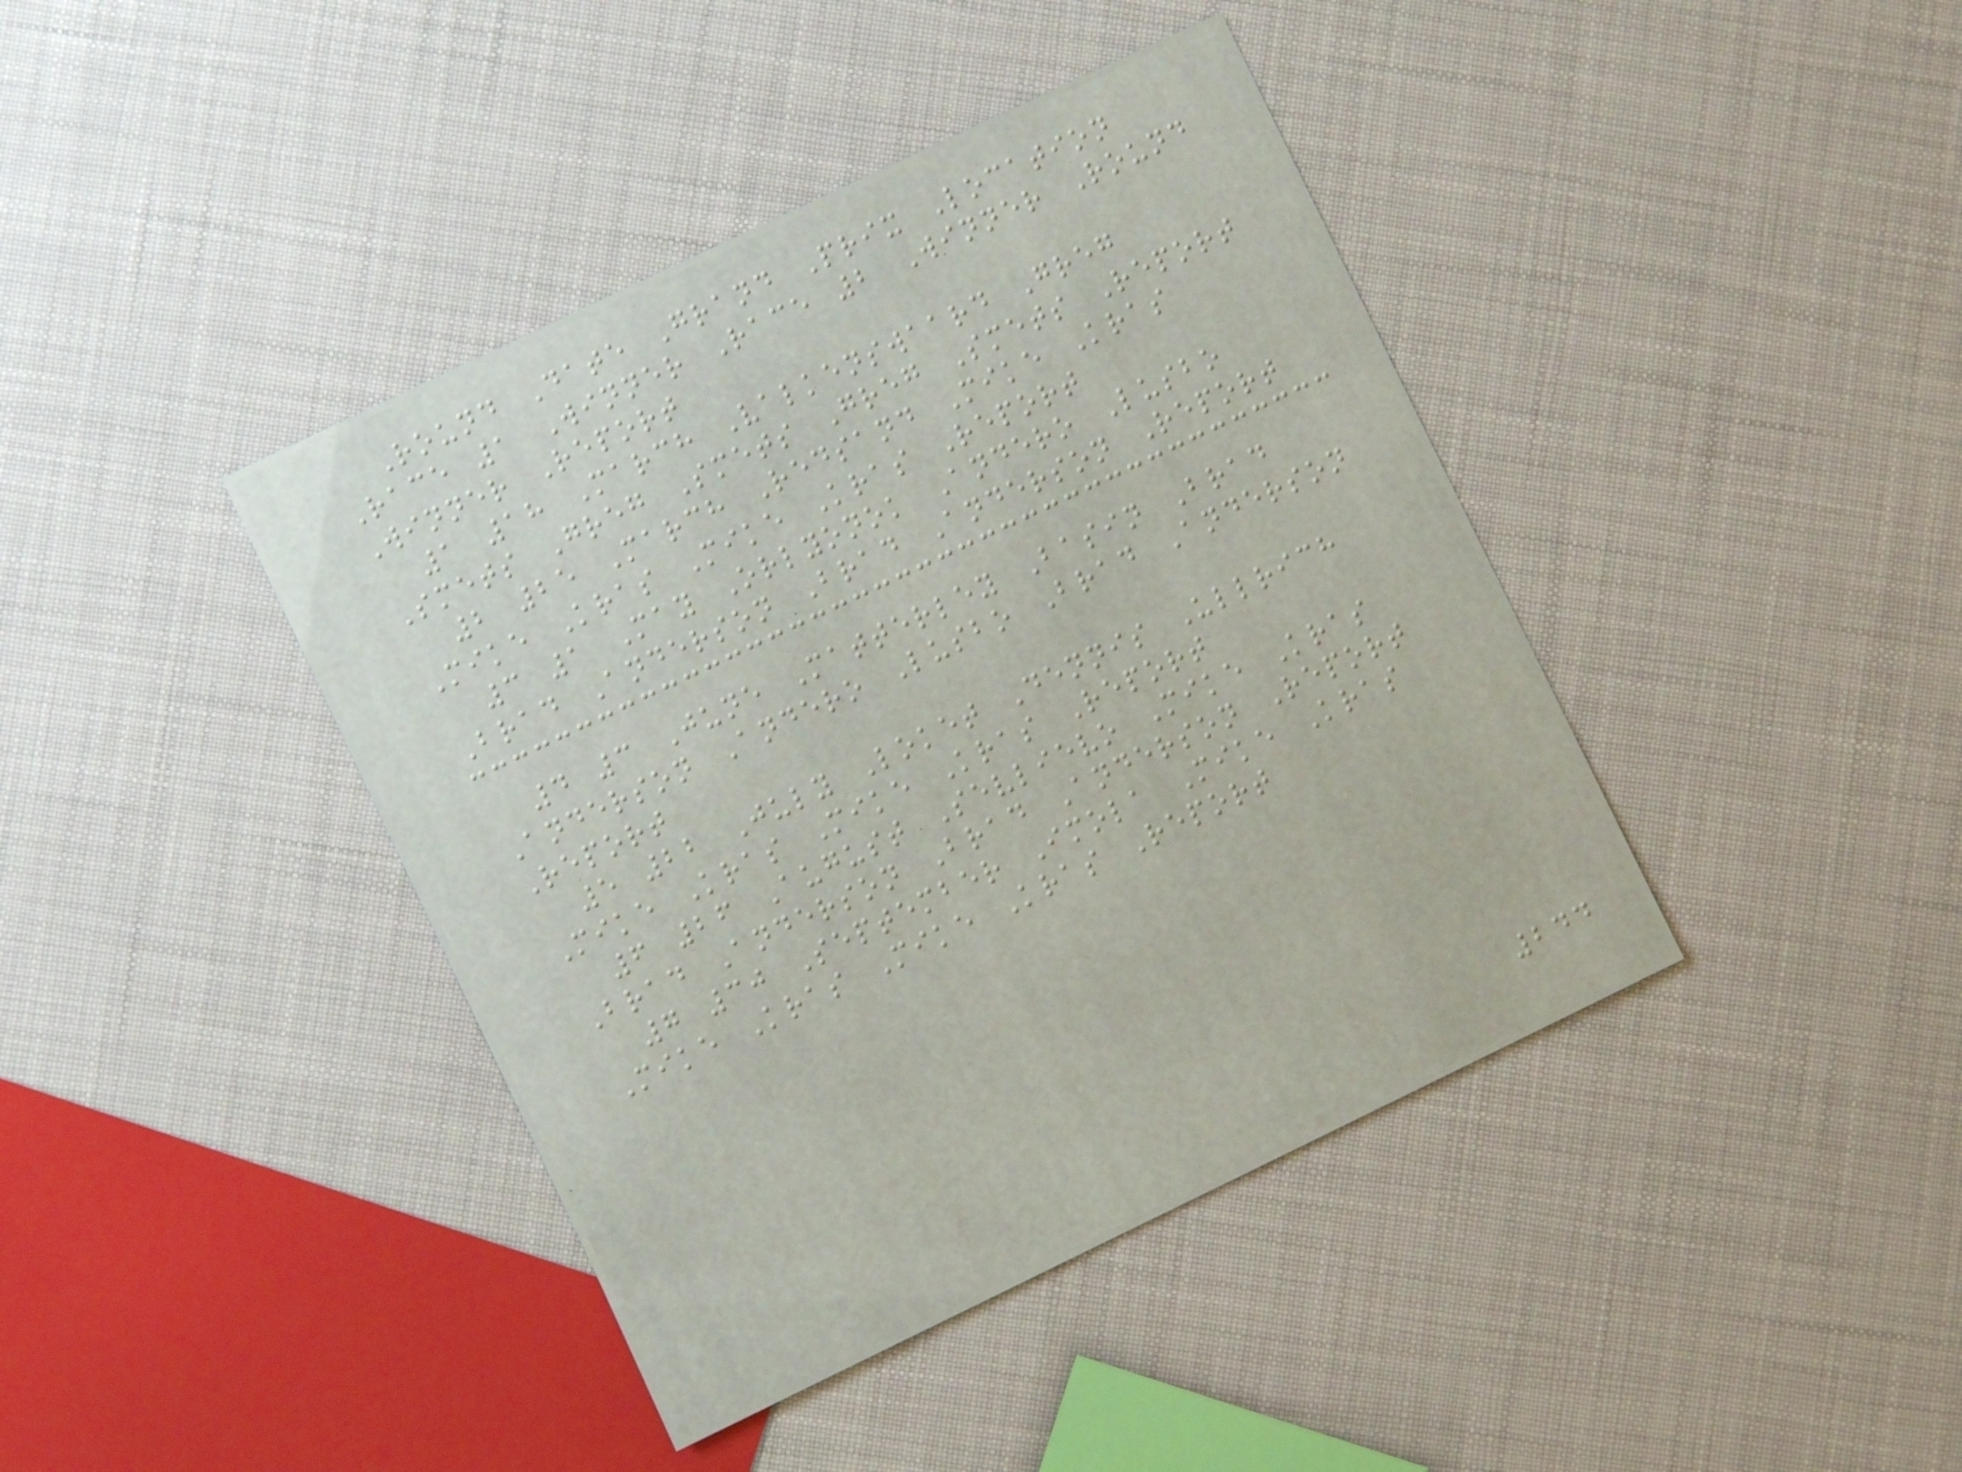Round Date Grand Prix Location
Race 1 Winner Race 2 Winner Round
Winner Report
1 18 March Valkenswaard Greg
Smets Greg Smets Greg Smets Report
2 25 March Redsand Mike Kras
Mike Kras Mike Kras Report
3 1 May Orlyonok Andero Lusbo
Brad Anderson Brad Anderson Report
4 3 June Matterley Basin Brad
Anderson Andero Lusbo Brad Anderson
Report
5 22 July Loket Dennis Ullrich
Mike Kras Mike Kras Report
6 26 August Sevlievo Mike Kras
Brad Anderson Brad Anderson Report
7 30 September Imola Mike Kras
Mike Kras Mike Kras Report
244
